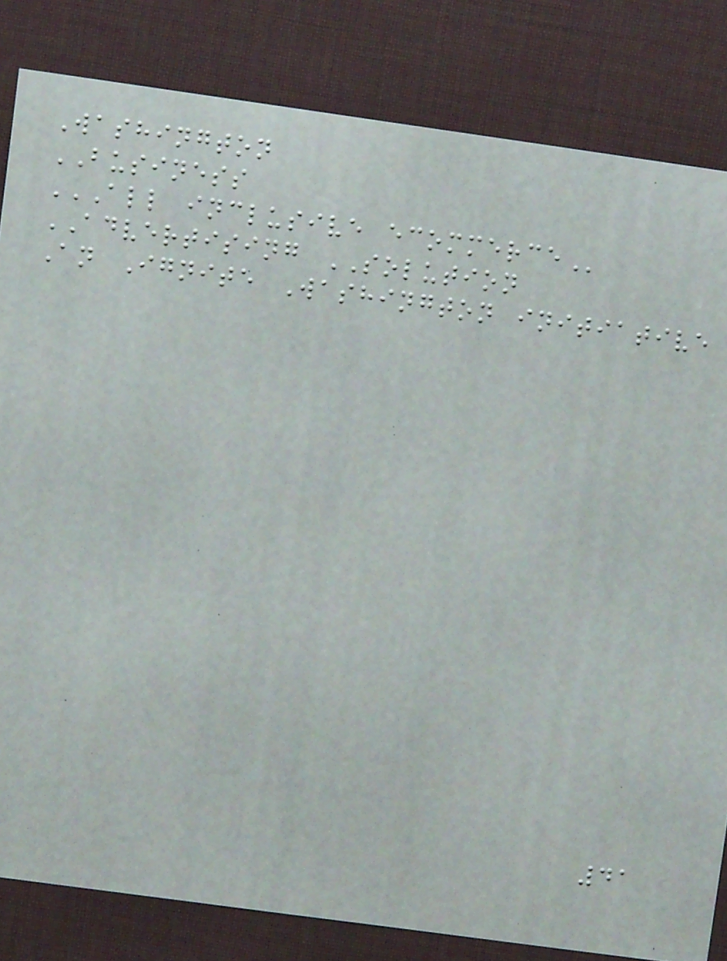Washington
BUSINESS
ALL INCLUSIVE ECOMMERCE
ADVERTISING SOLUTION
An Ignite Washington initiative
41
